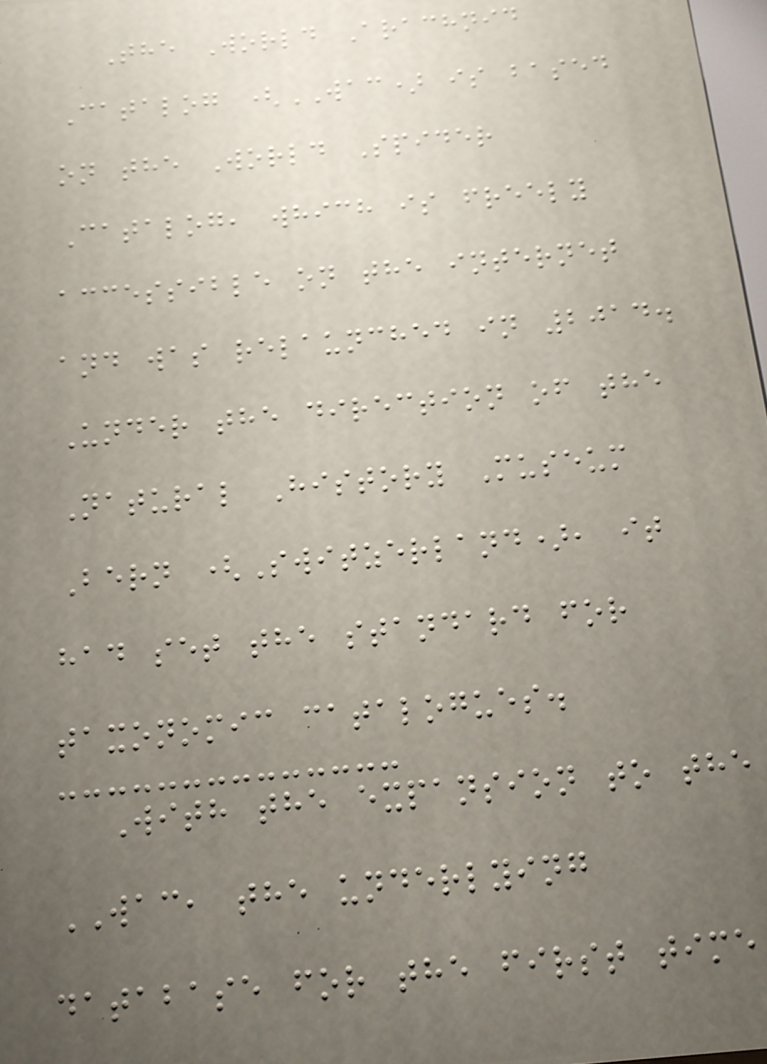The World Arachnid
Catalog (WAC) is based
on the World Spider
Catalog, which is freely
accessible on the internet
and was relaunched in 2014.
Under the direction of the
Natural History Museum
Bern (Switzerland), it
had set the standard for
taxonomic catalogues.
With the expansion to the
WAC, the underlying
database for the first time
